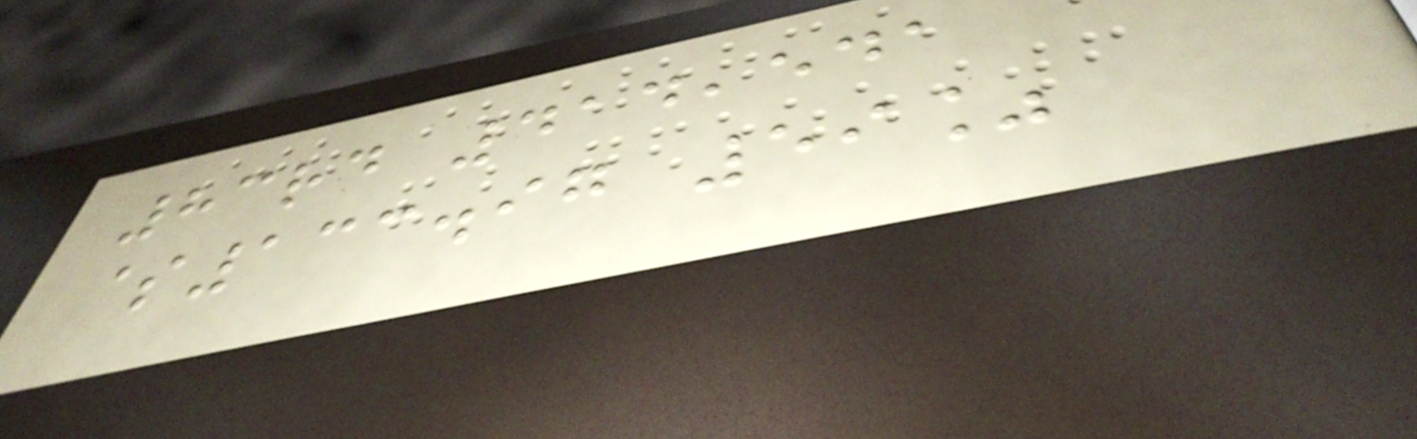83rd 414,541
$133.97 59%
